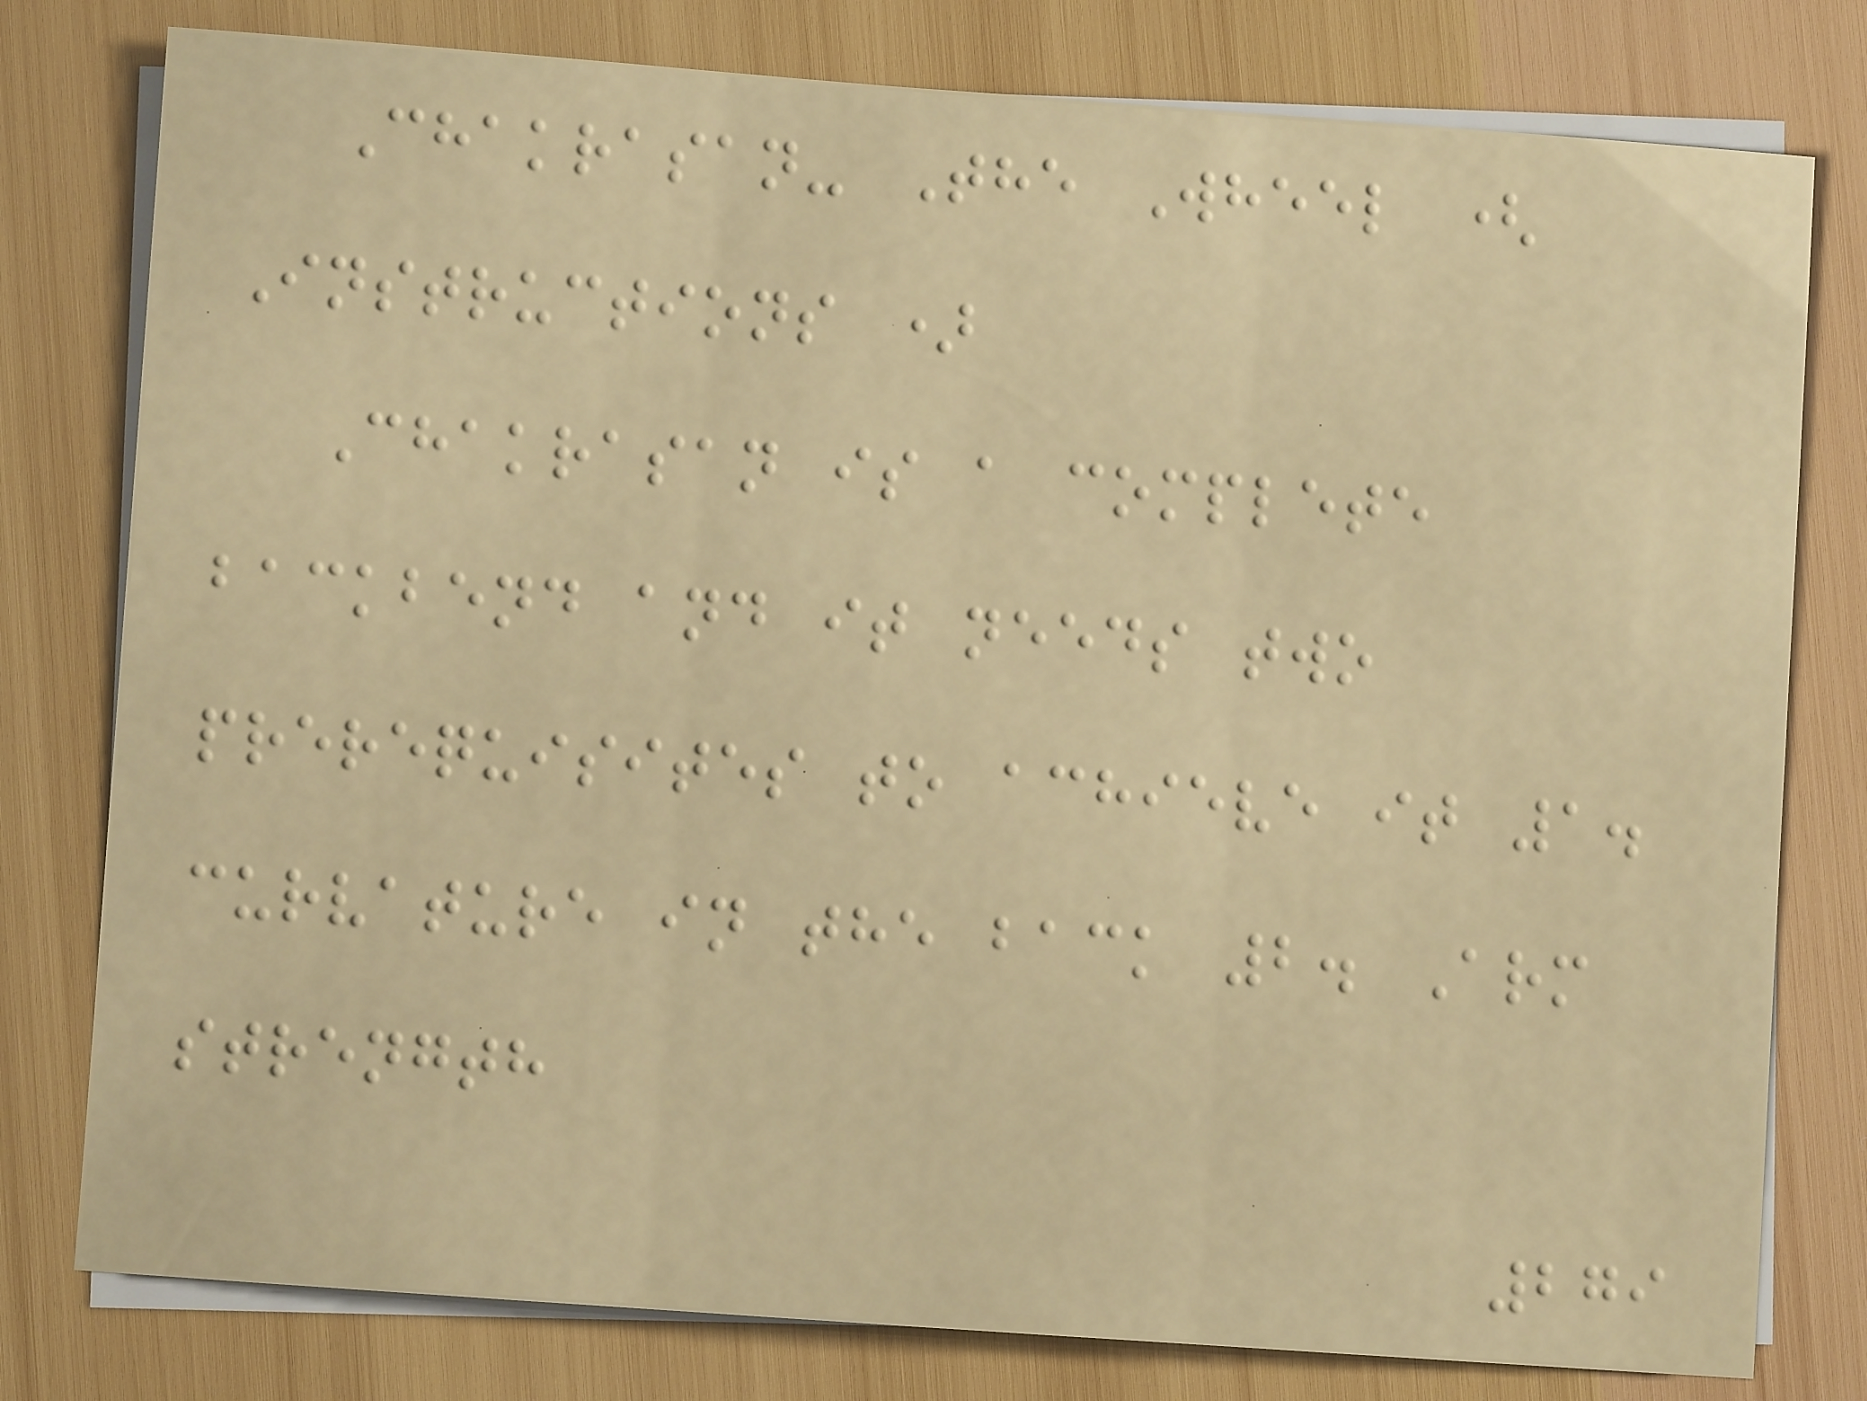Chakrasan- The Wheel (
Instructions )
Chakrasan is a complete
backbend and it needs two
prerequisites to achieve it 1.
curvature in the back 2. Arm
strength
279
